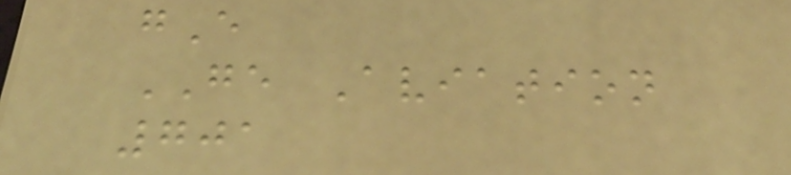gE
GE Aviation
701
